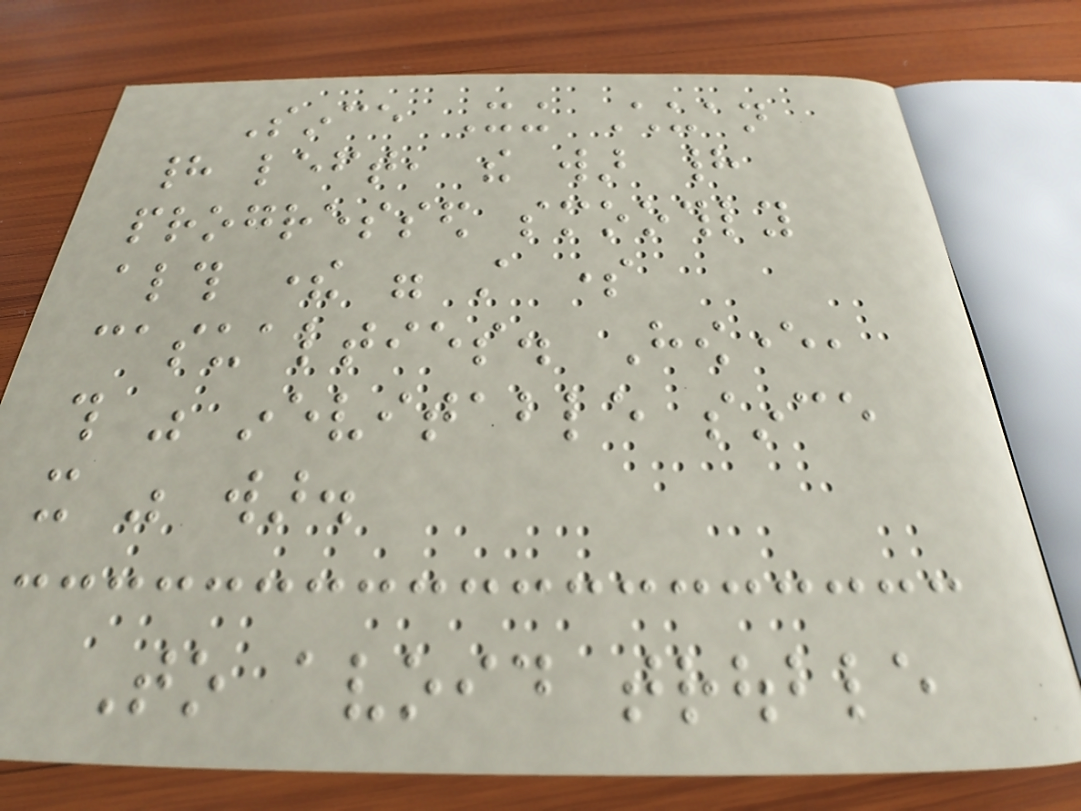Since Xing Chuan
had left, the war had
progressed smoothly
although there were still some
casualties. However,
this was inevitable since
it was war.
To avoid trouble
